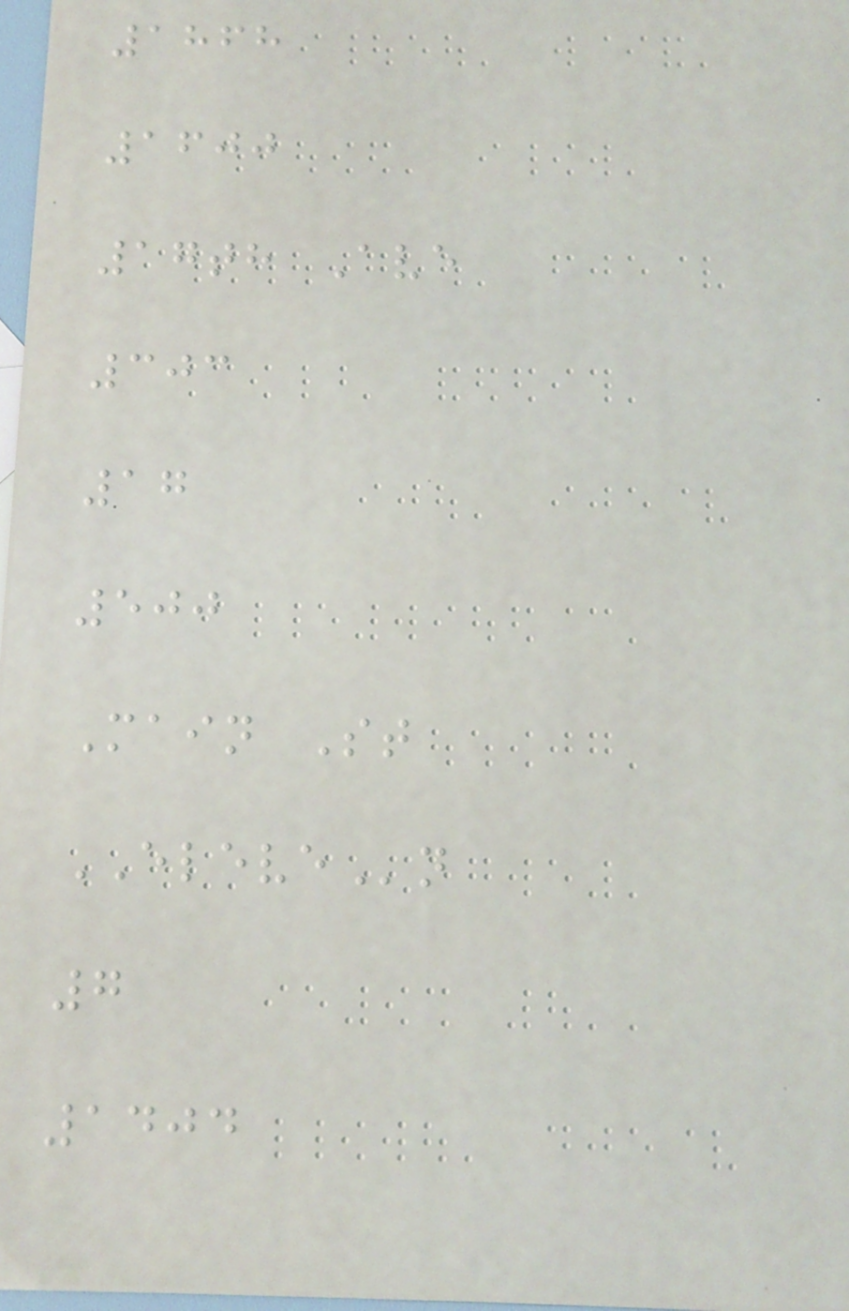1868
1600
17th Ave
303
17
500
Main St
ELEVEn
7
1404
